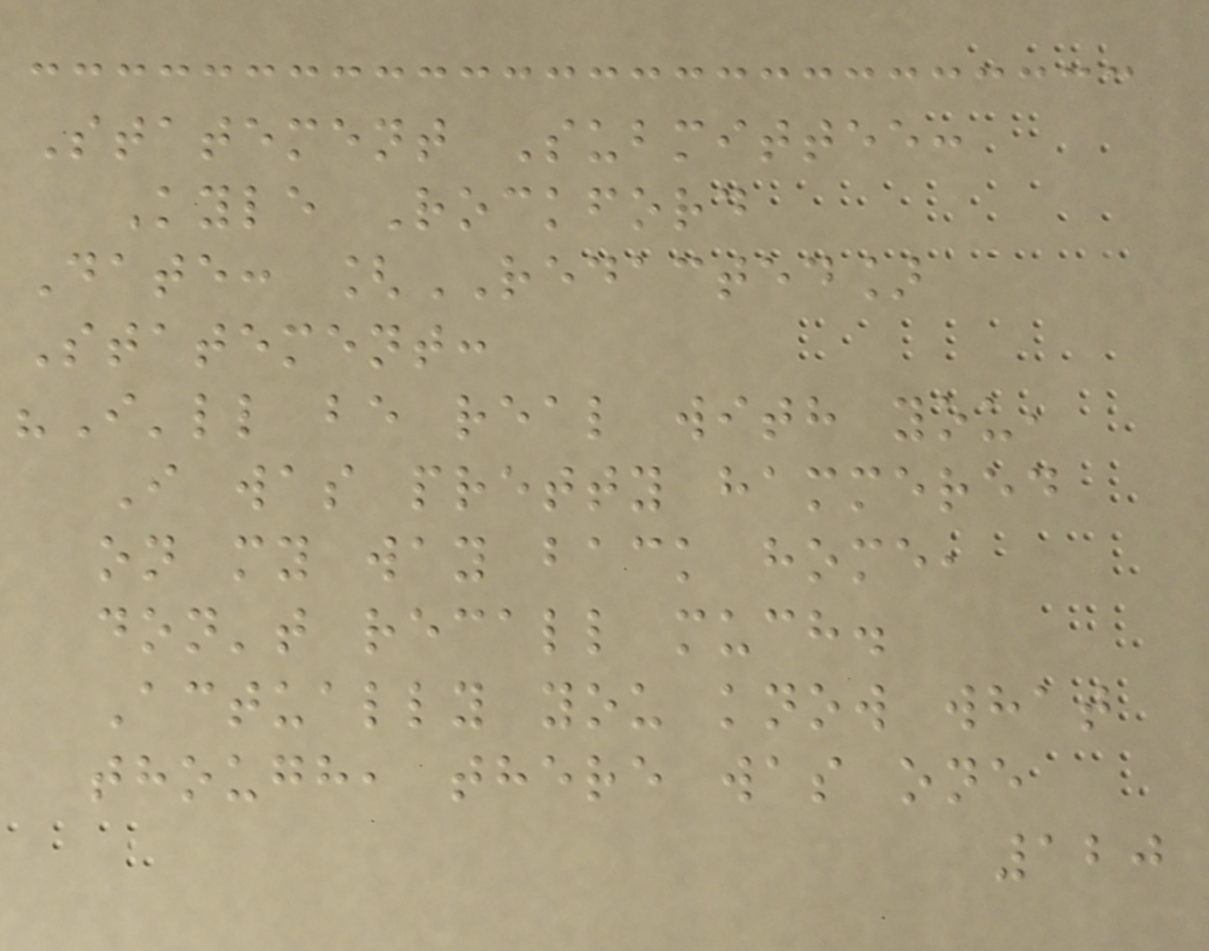Statement Submittee:
Kyle Rockford
Date: [REDACTED]
Statement:
"I'll be real with you,
I was pretty hammered
on my way back home,
don't recall much.
Actually you know what
though, there was one
120
